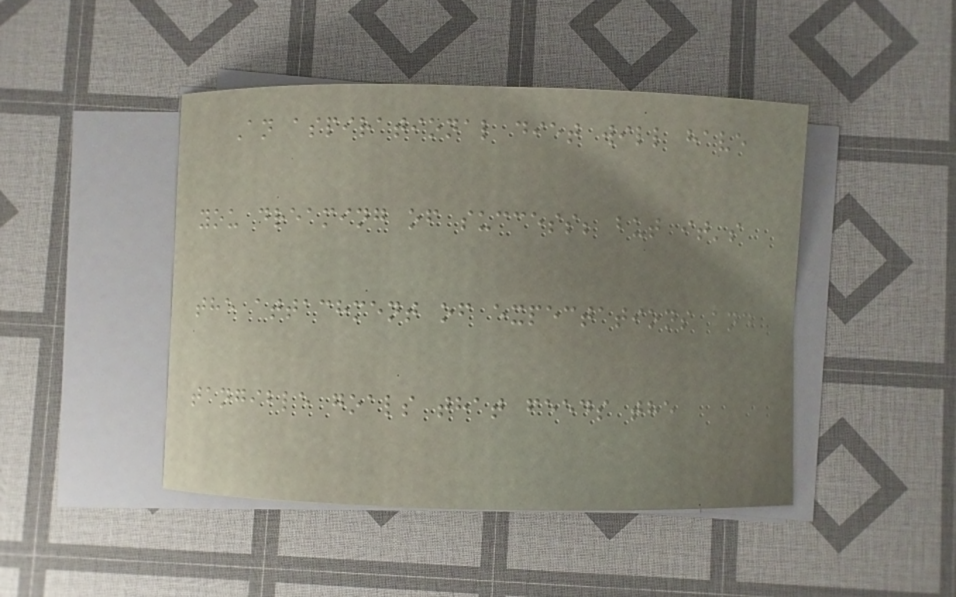An aspirational diet will have
you dreaming of success; but it's
the attachment of expectations and
tangible goals that feeds the
